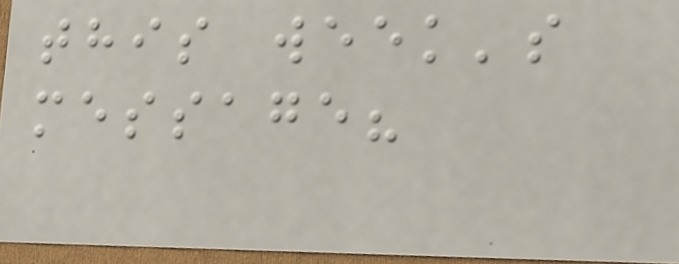this week's
message?
